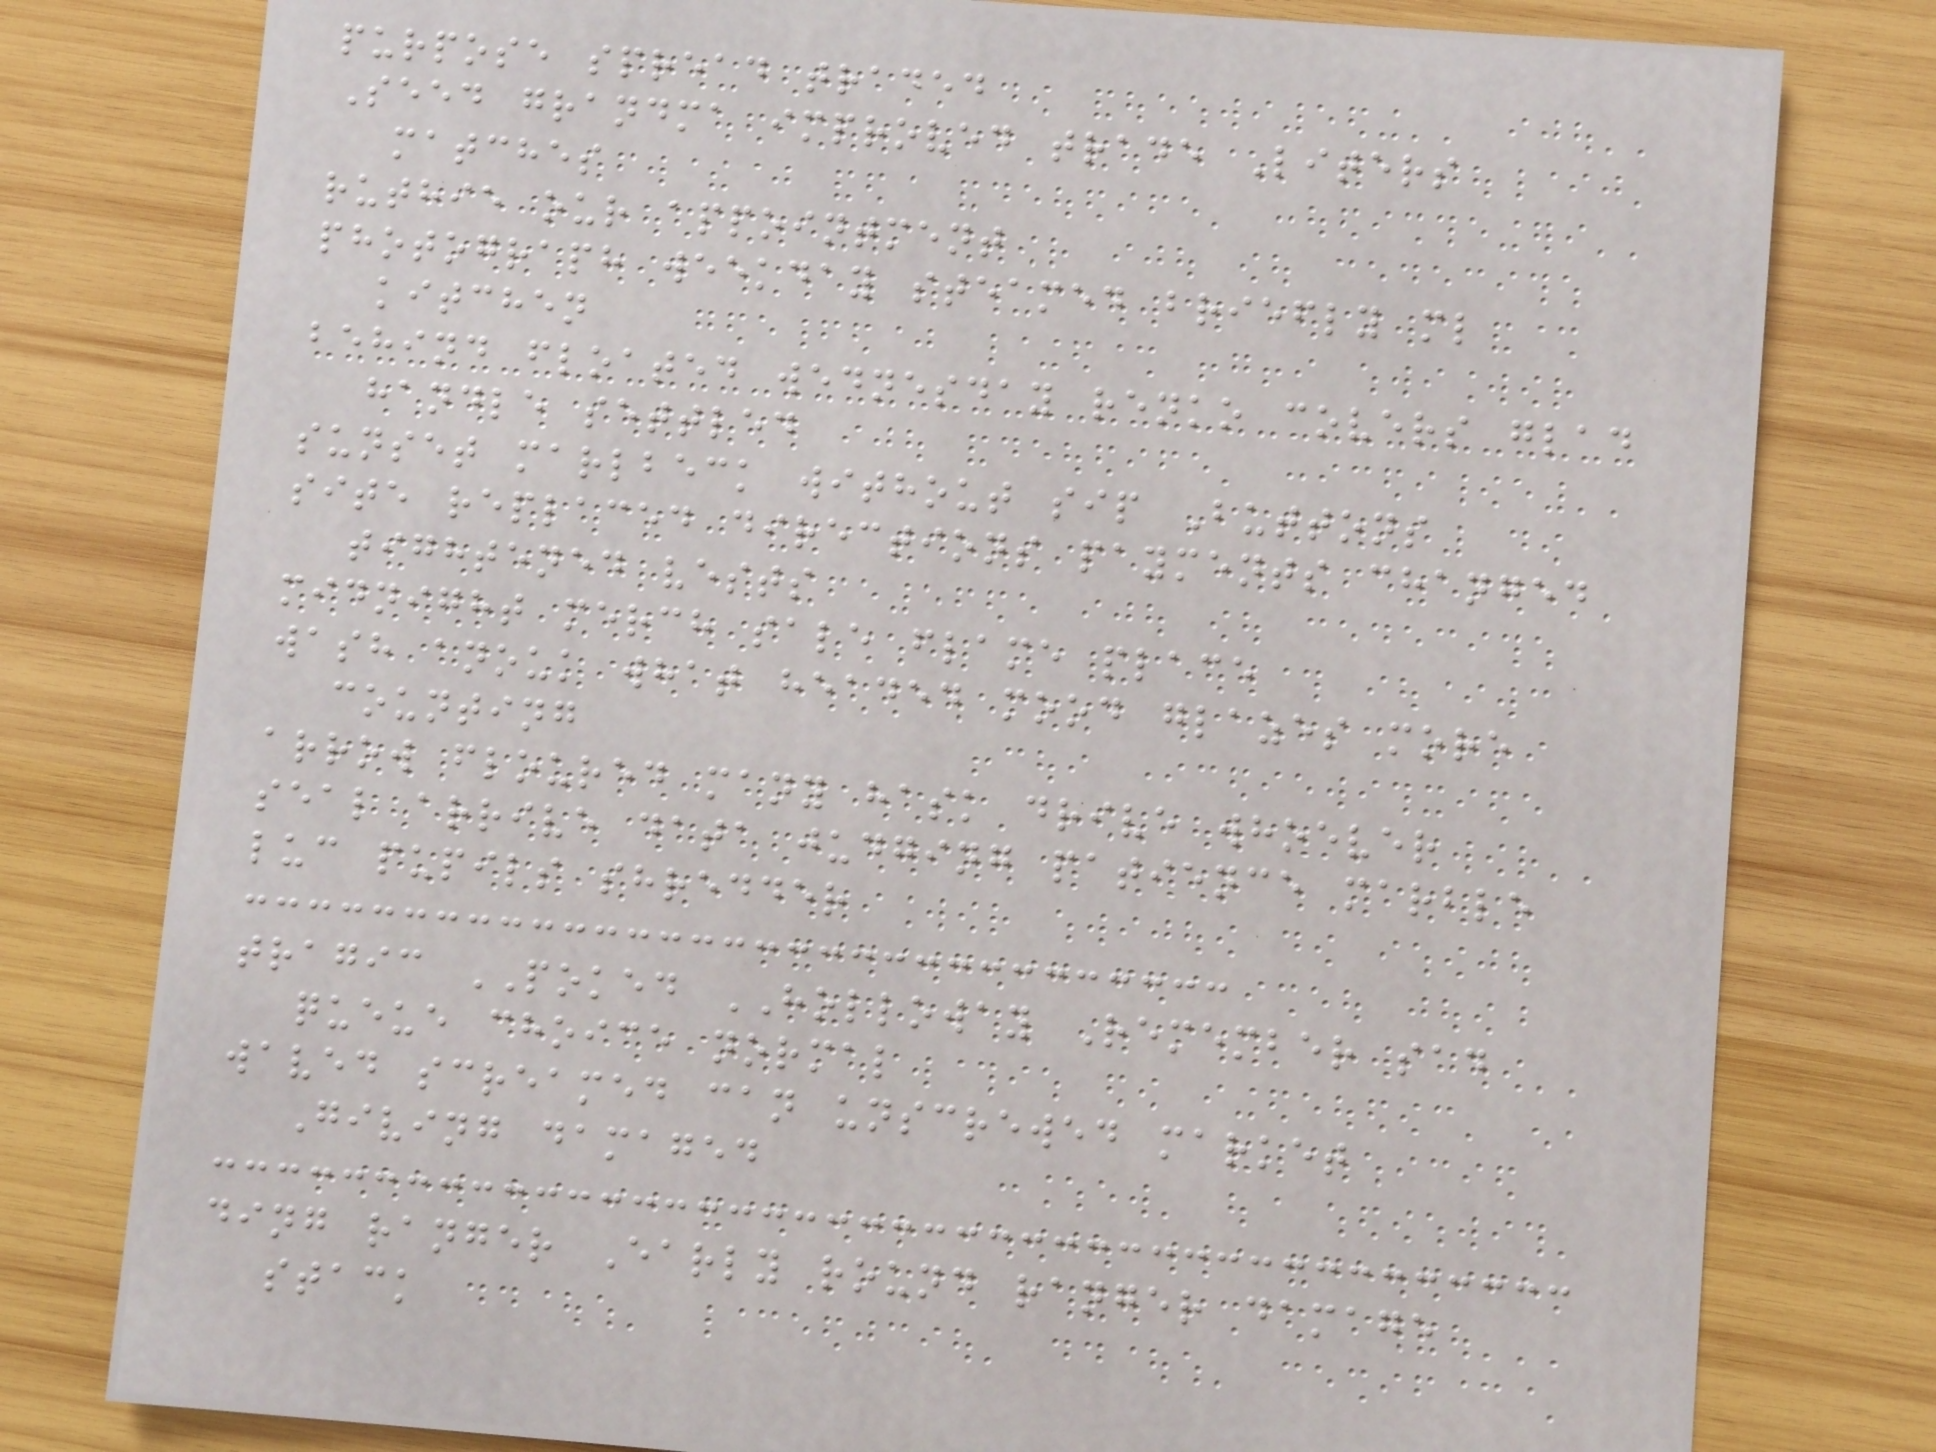purpose spread traded
Seed grandma improved trade Liters
matches
ruthie our appointment
photograph weekday steamed briefly ml
kitchen
behind floated wednesday renko covers glad
handle settled
sunset marlbeck without sip Buttons
site replaced directions payments changed
tightened vests
midnight merch sale flame place
wash anouk what headed mood glazes more
counting
arrow floured many hask drive whoever
seal arrive data judging patience marble
luc pupils shredder
tragic POKED HOLLOWAY Remember sad
queue choice normal
waved screamed can unscrewed market
Giving damaged
ding ranger Early round ranger damage
stack
